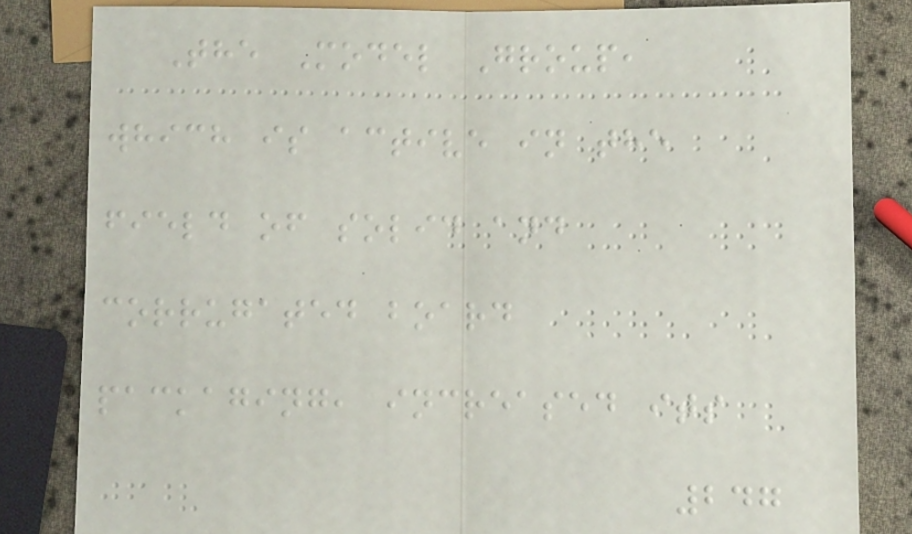The Model Group,
which is active in the
field of solid and
corrugated board
packaging, increased its
247
